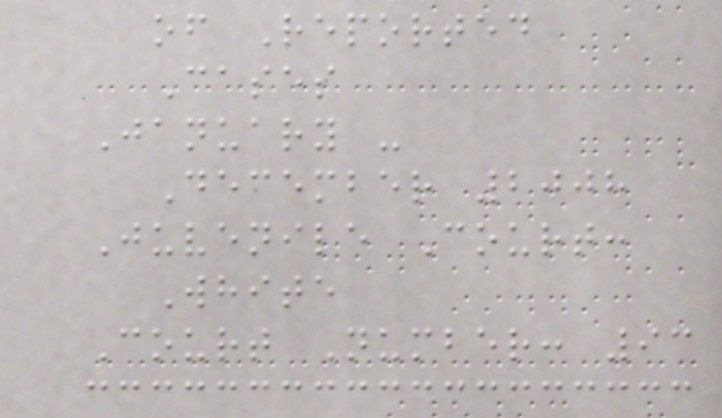of Reported
Cases
January -
December 2008
Juvenile Court:
White
Court Number: 93
